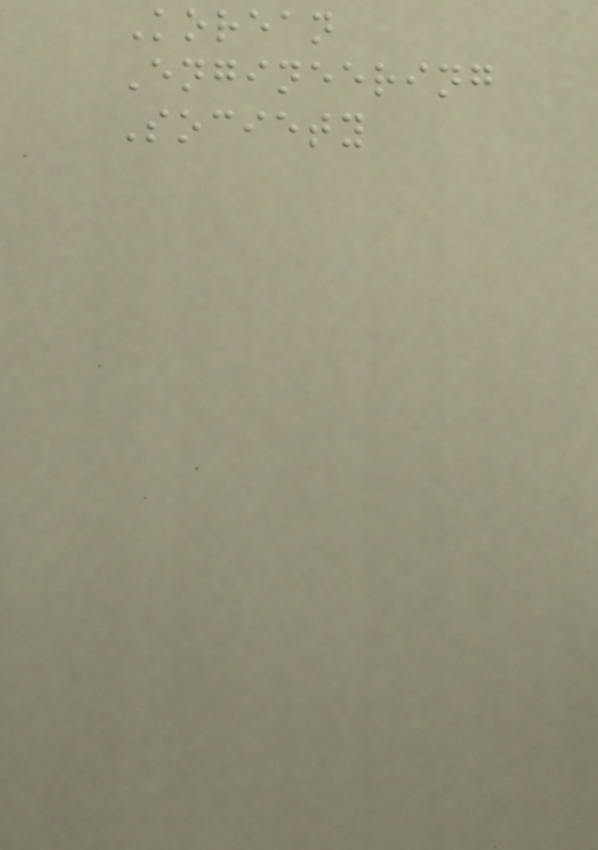Korean
Engineering
Society
